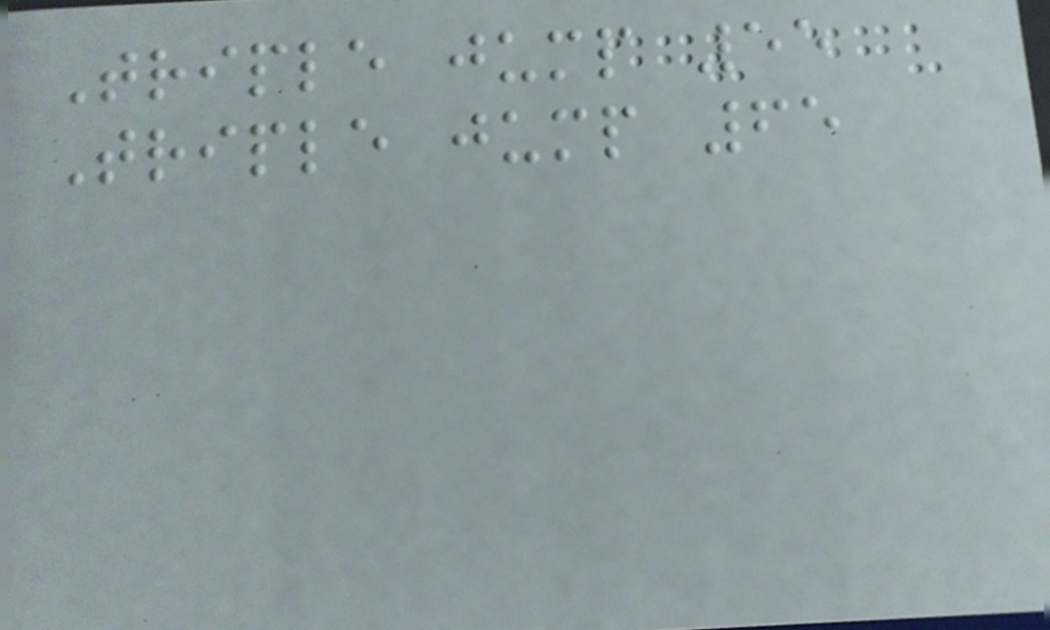Triple jump 55
Triple jump 65
